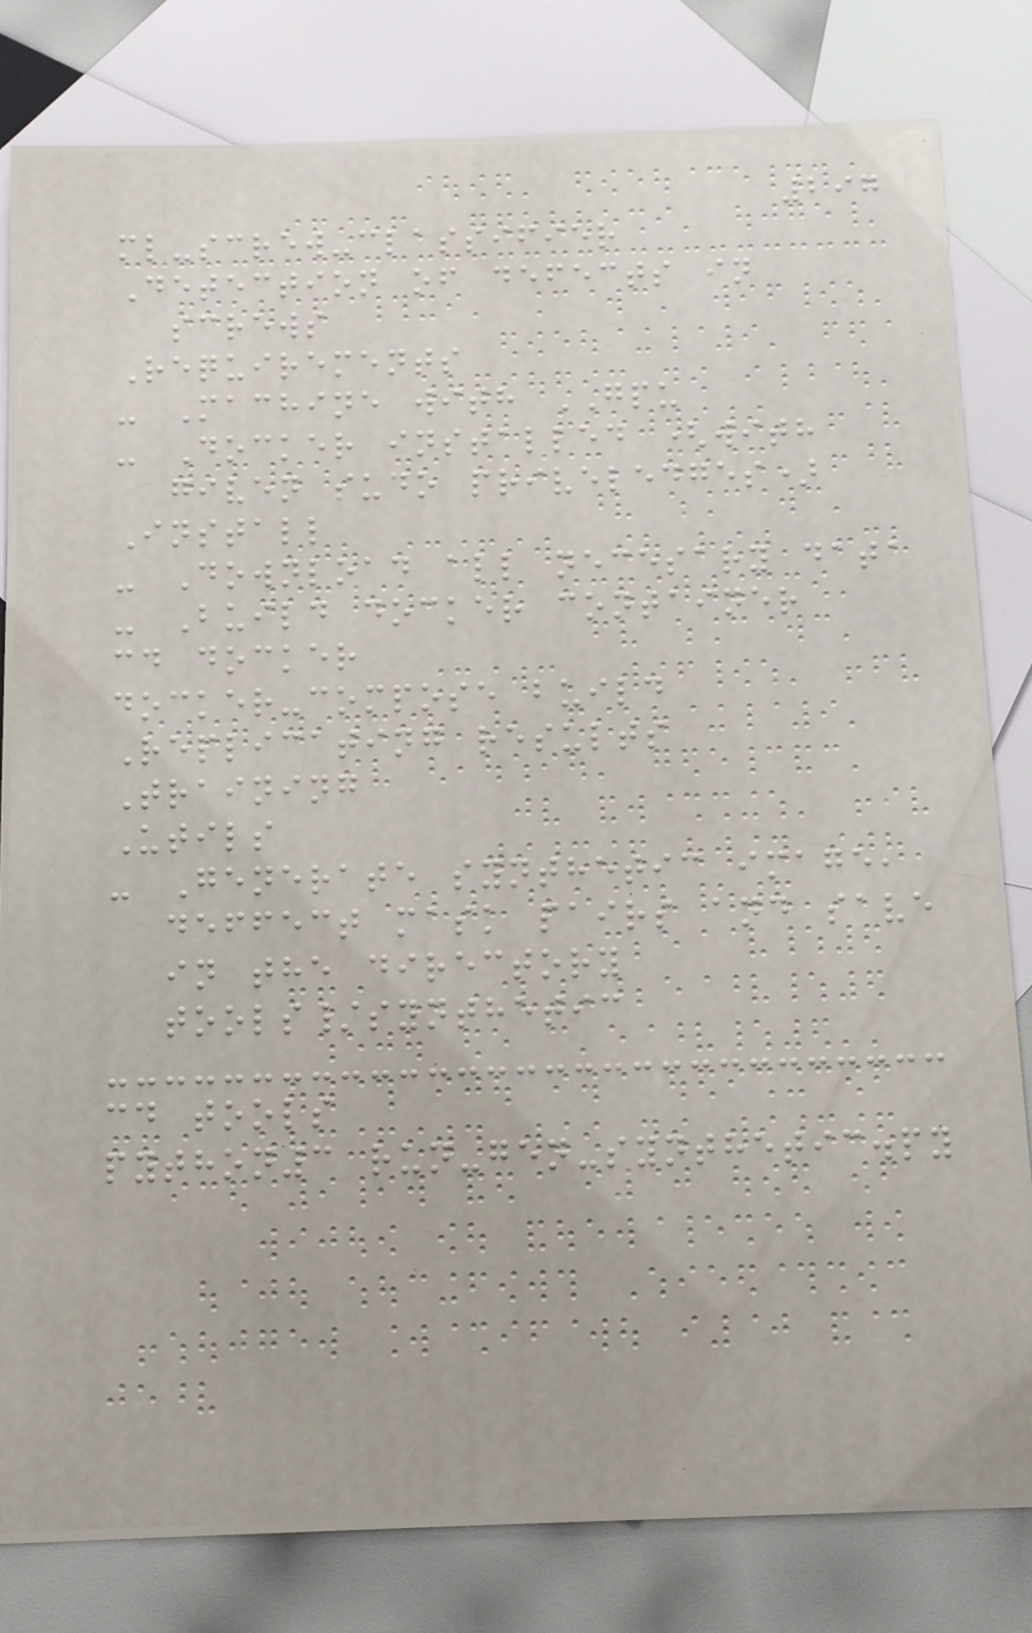297
ml-screw-classifier
Detection of defects in
screws
Requirements
- Machine with GPU
- Docker installed (with
given sudo priveledges)
Install
- Download all necesary data
- Build docker container
cd docker
docker-compose build
Replicating results
Training
Utils
- Generate synthetic image,
deffect mask pairs and save
in the directory
tools/synthetic
cd tools
python3 run-gen-synthetic.py
